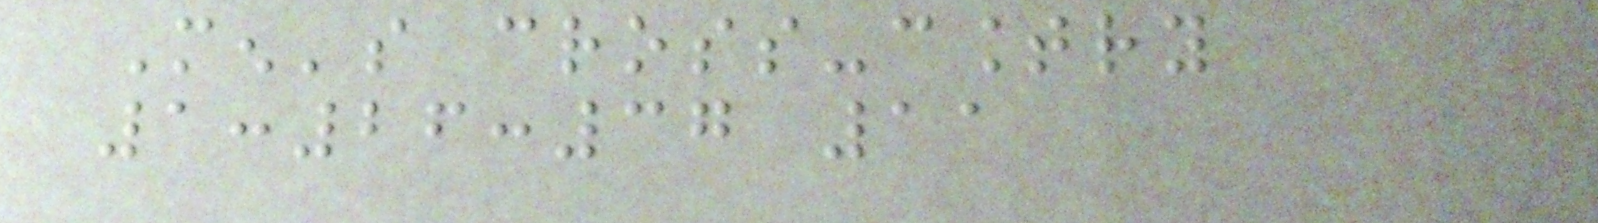Men's cross-country
1:26:37 11
